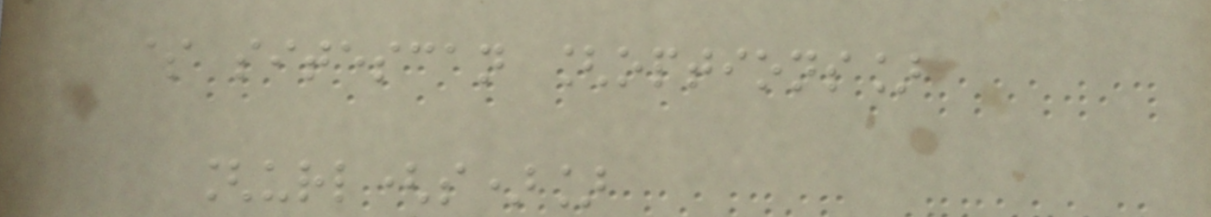$ sitescan [options]
[url(s)]
